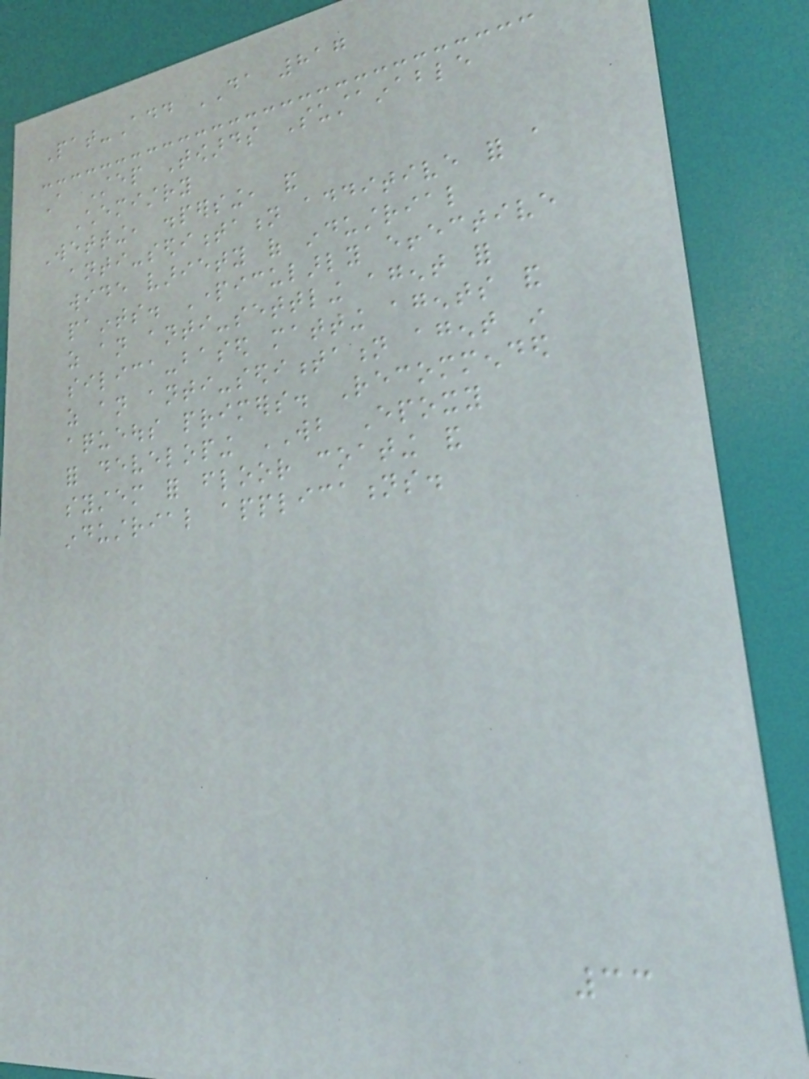Pat-Add DA 817
A Step Towards Sustainable
Chemistry
Wetting, dispersing, and
anti-sedimentation additive for a
wide variety of industrial
paints. Particularly effective
as an anti-settling agent for
silica-based matting agents and
as an anti-sedimentation agent in
aqueous primers. Recommended
for developing WB Epoxy
system for floor coating and
industrial applications.
33
